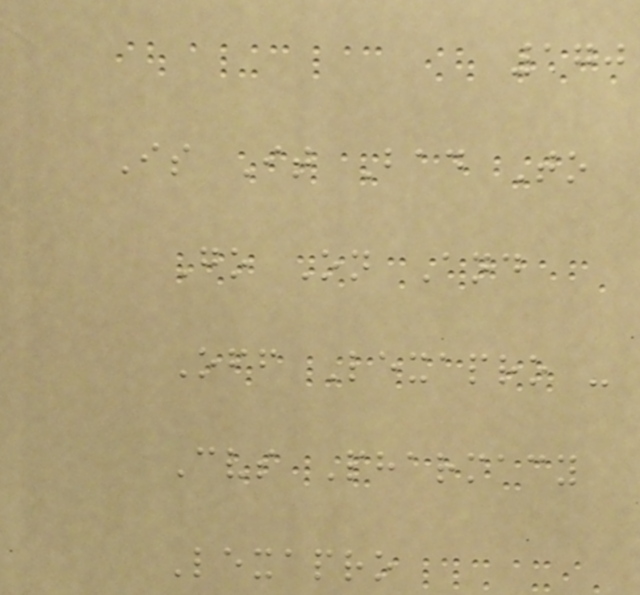170
Is It Bad To
Go On And
Off Lexapro -
Cvs Pharmacy
Lexapro
